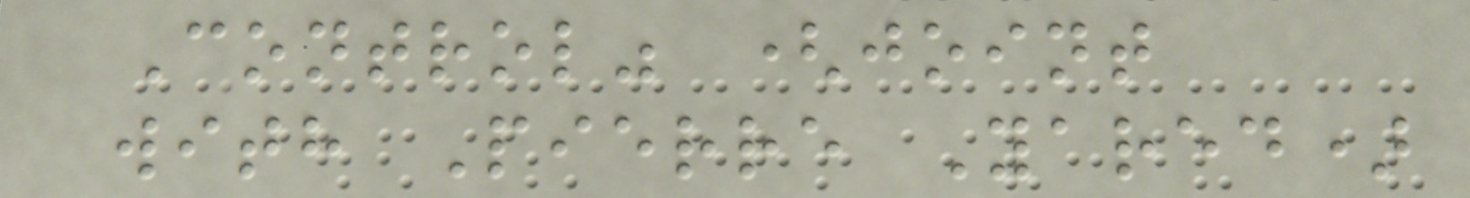Control" (joint
with Pierre Yared)
